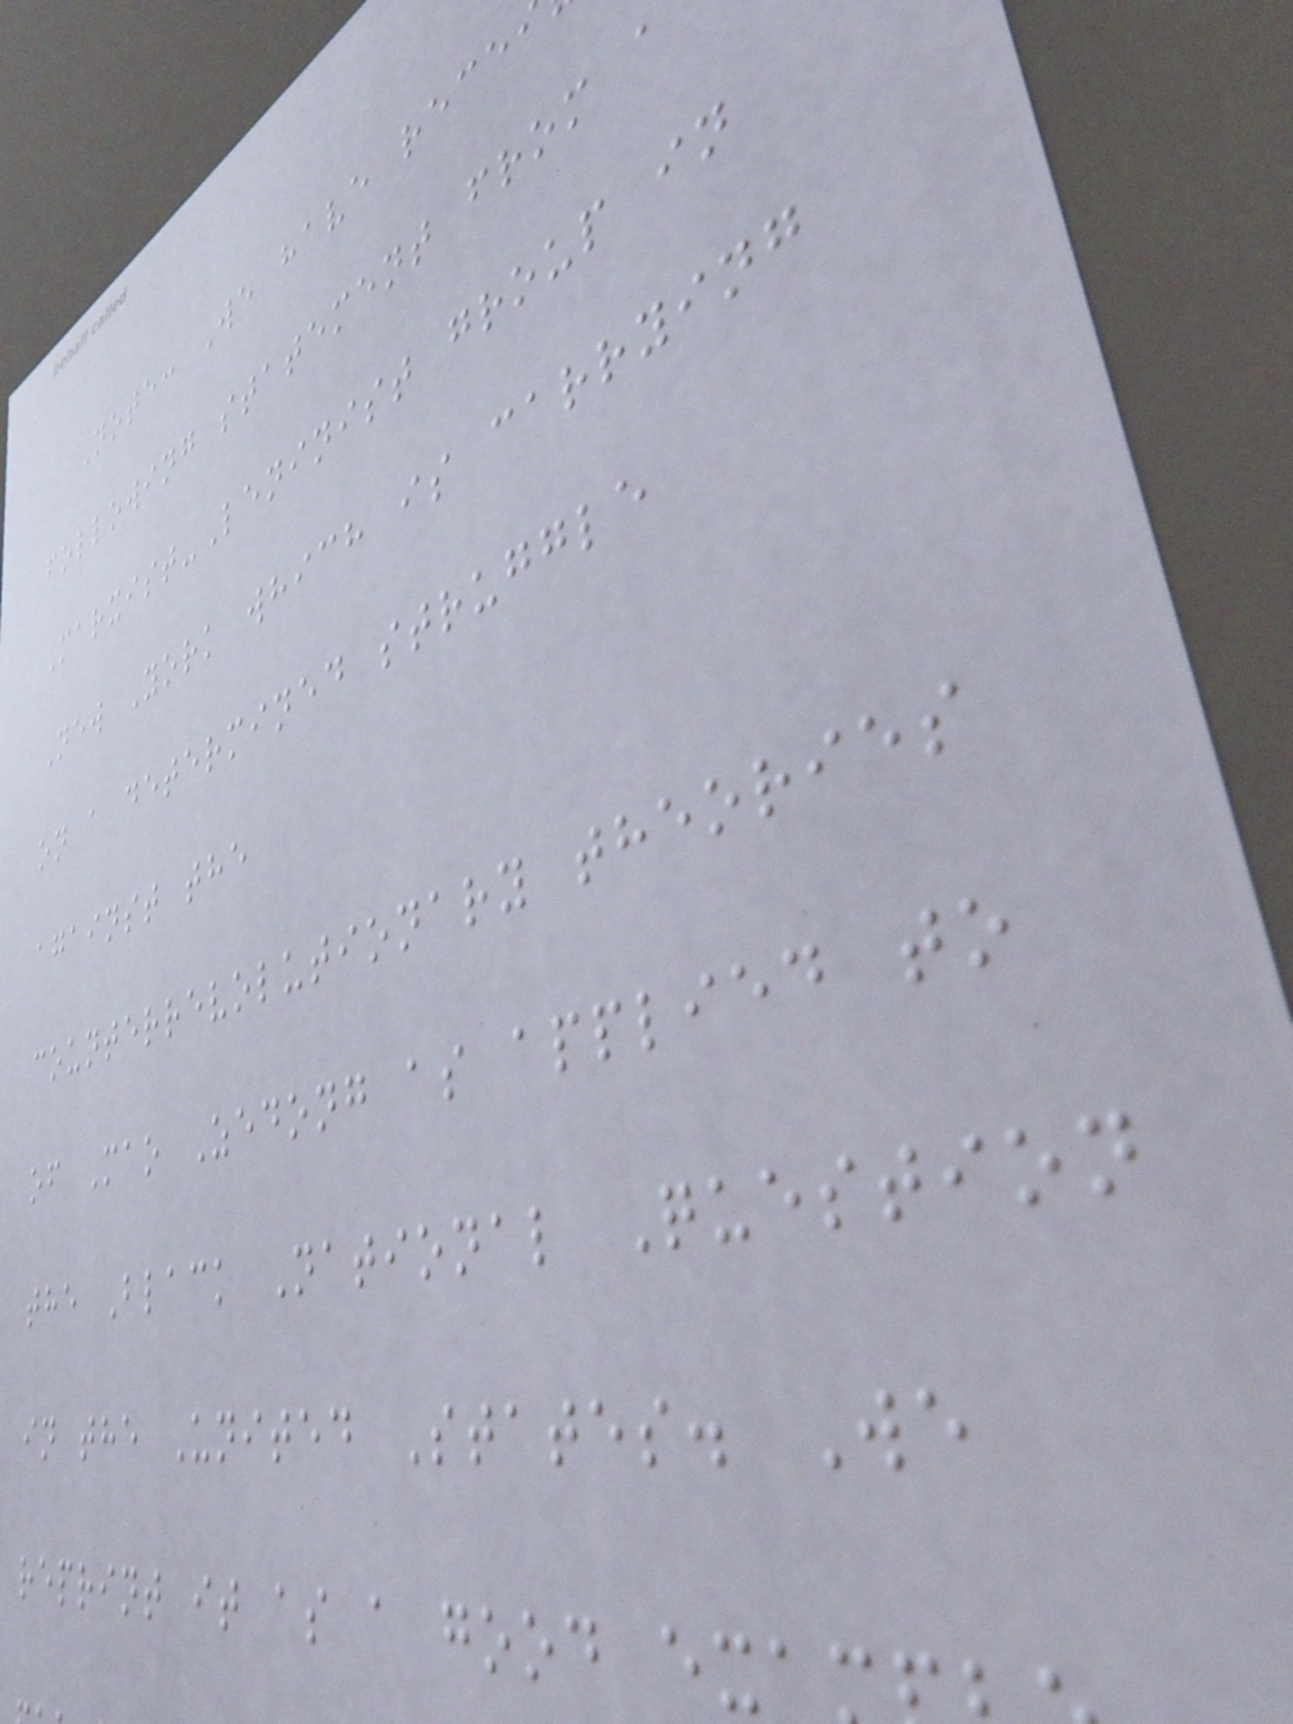Note: We have rece
following statement from a
Marxist-Leninist group in
New York which is carrying
on a determined struggle
against the
counterrevolutionary theories
of Mao Zedong as applied to
the Black National Question
in the United States. We
reprint it as a good exa
